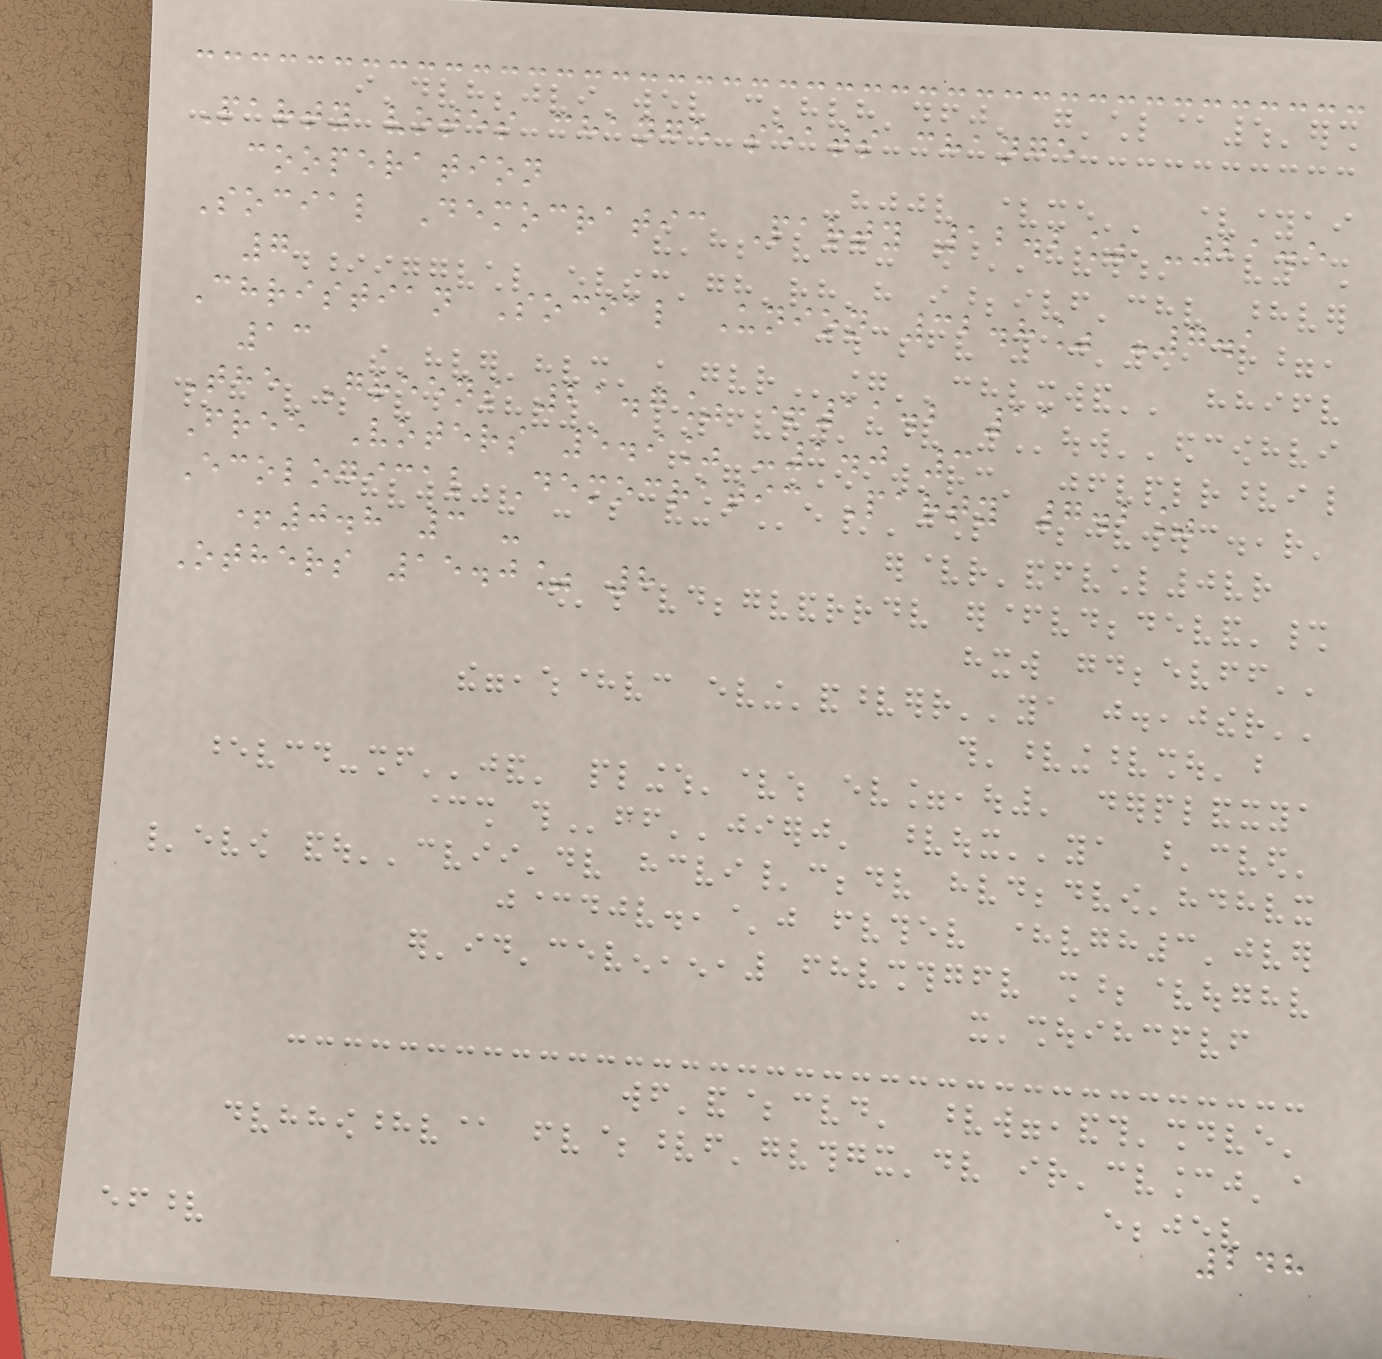Party votes change seats change
cooperation
Social Democratic Party 12.2% -21.5
7
Christian Social Union 32.8% -7.1
13
The Greens 21.7% +11.2 11
Free Voters 5.9% -1.0 3
Ecological Democratic Party 7.2%
+0.8 3 -
Others 15.0% 8
248
